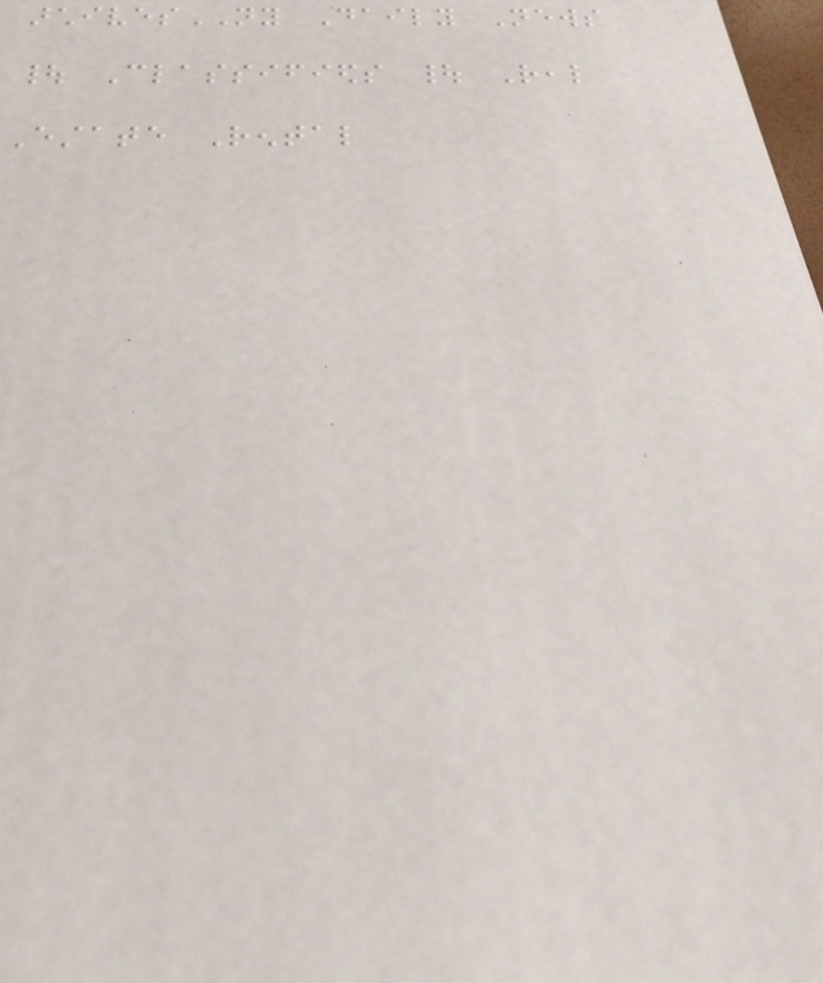archivesNY Daily News
| Classifieds | Real
Estate Rental
